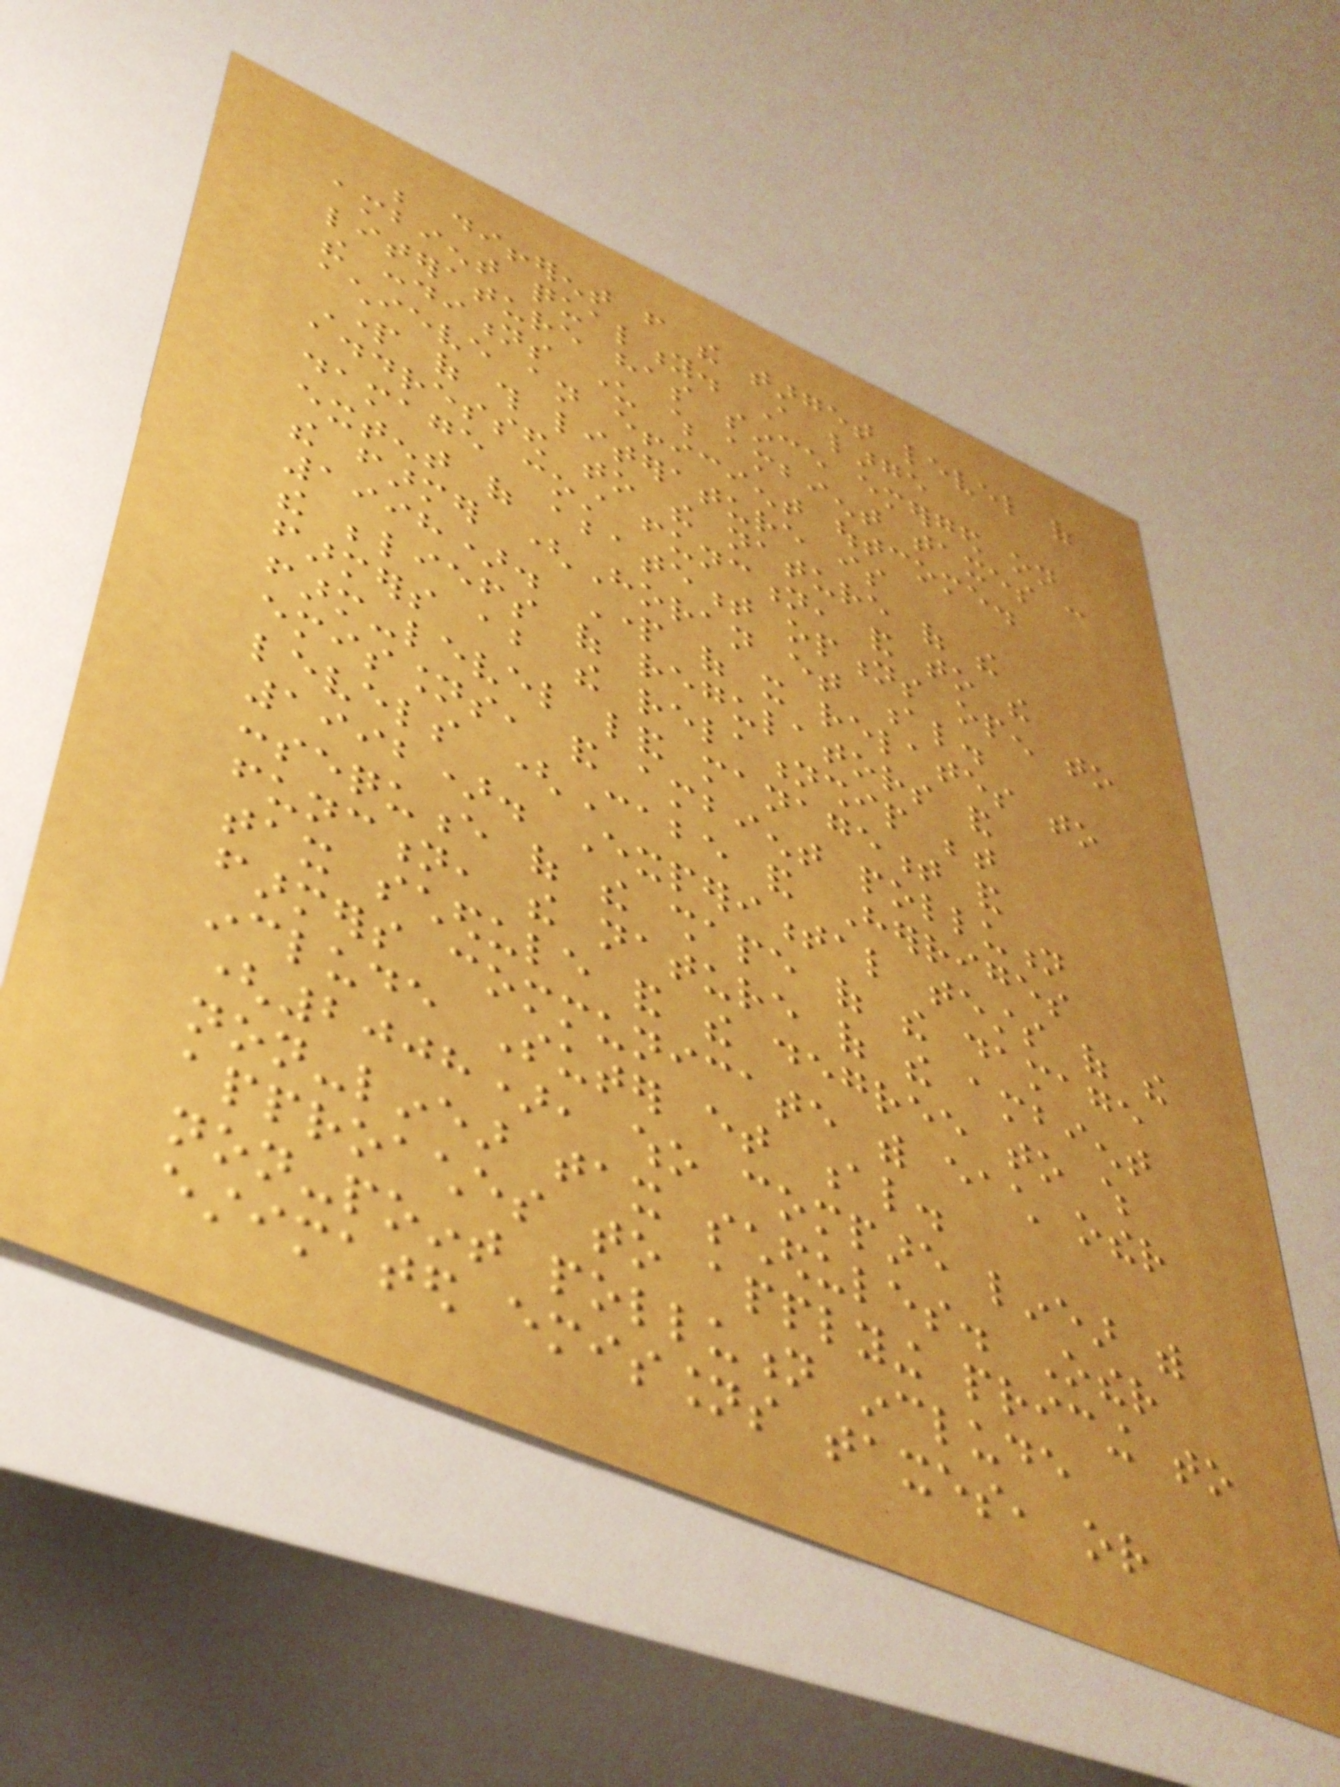be different from the target level of
ambient quality. A large
literature has since emerged on
the conditions under which ambient taxes can
achieve an efficient outcome.
Part of this literature is
addressed to the nature of the
damage cost function, and to the
extent of abatement options open to
the farmer (Horan et al.
1998). Part of it relates to
the beliefs of regulators and
farmers about the relationship between
farm-level land management and
emissions, and ambient pollution
levels (Cabe and Herriges
1992). Experimental tests of the
consequence of the shape of the damage
function, the nature of the ambient
tax schedule and the degree to which
farmers communicate with each other
include Suter et al.
(2008), who compare linear with
non-linear tax schedules. Other
approaches to applying pricing to
non-point pollution include
estimated emissions taxes, or
